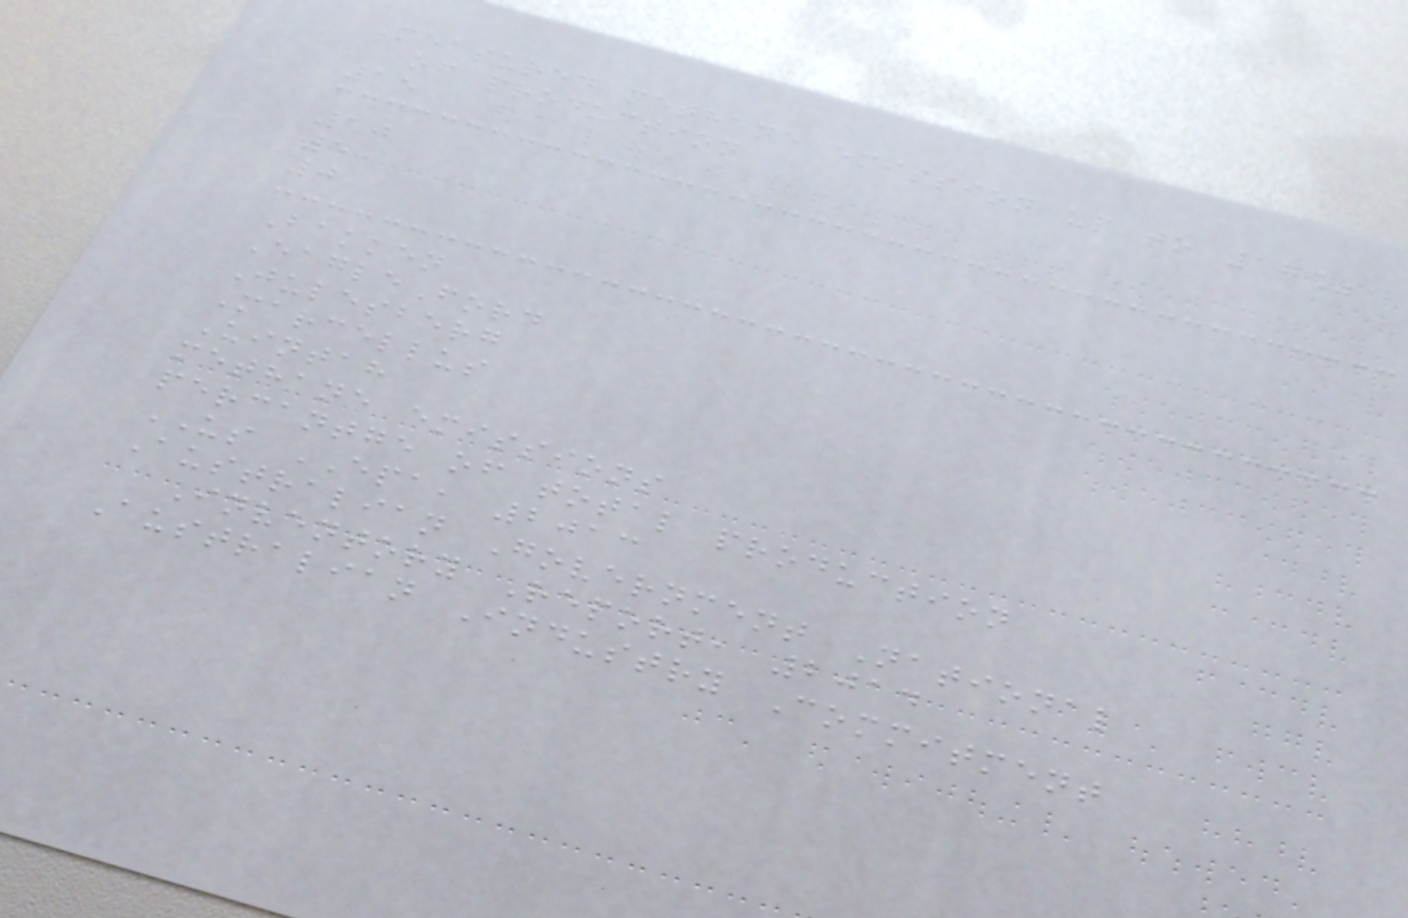Measured methane emission up to 17%
of production
15
10
5
0
Bakken
EagleFord
Julesberg
Marcellus
Uintah
methane emissions
percantge of total production
US EPA, 2013
Australian Government National
Inventory Report, 2014
Australian Industry Commitment
